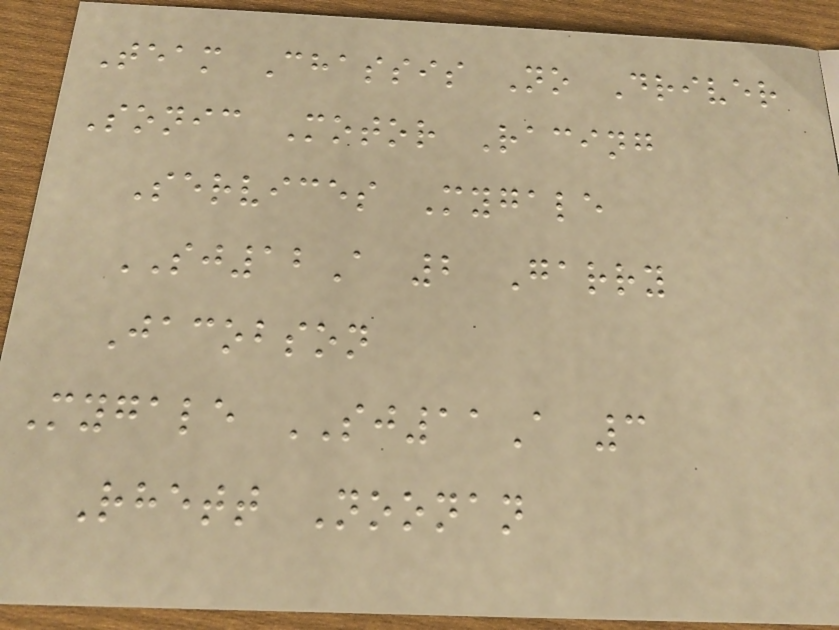Team Chassis No Driver
Sonic Motor Racing
Services Mygale
SJ12A 2 Garry
Jacobson
Mygale SJ11A 3
Rhett Noonan
